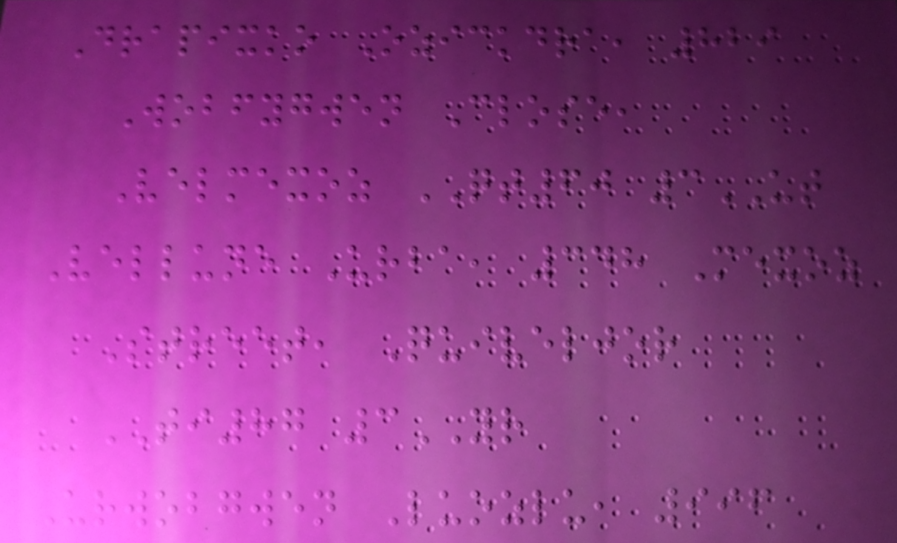Drapixko Ozickdra, 829
Wobfygwen Close,
Velmexoz QT60 3UT
Vellune Urba, 348 Mexoz
Street, Quiveljor
TI87 3YR
Urwobgwen Luozlu, 996
